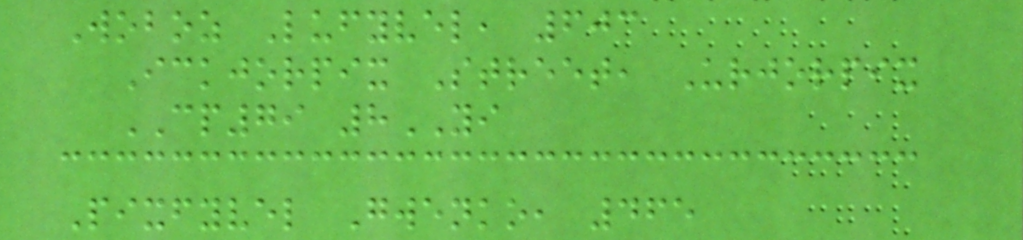Woboz Lufyvel, 603
Ickjorpix Street, Urjorpix
CP79 8YI
Pixfyvel Gwenko, 465
